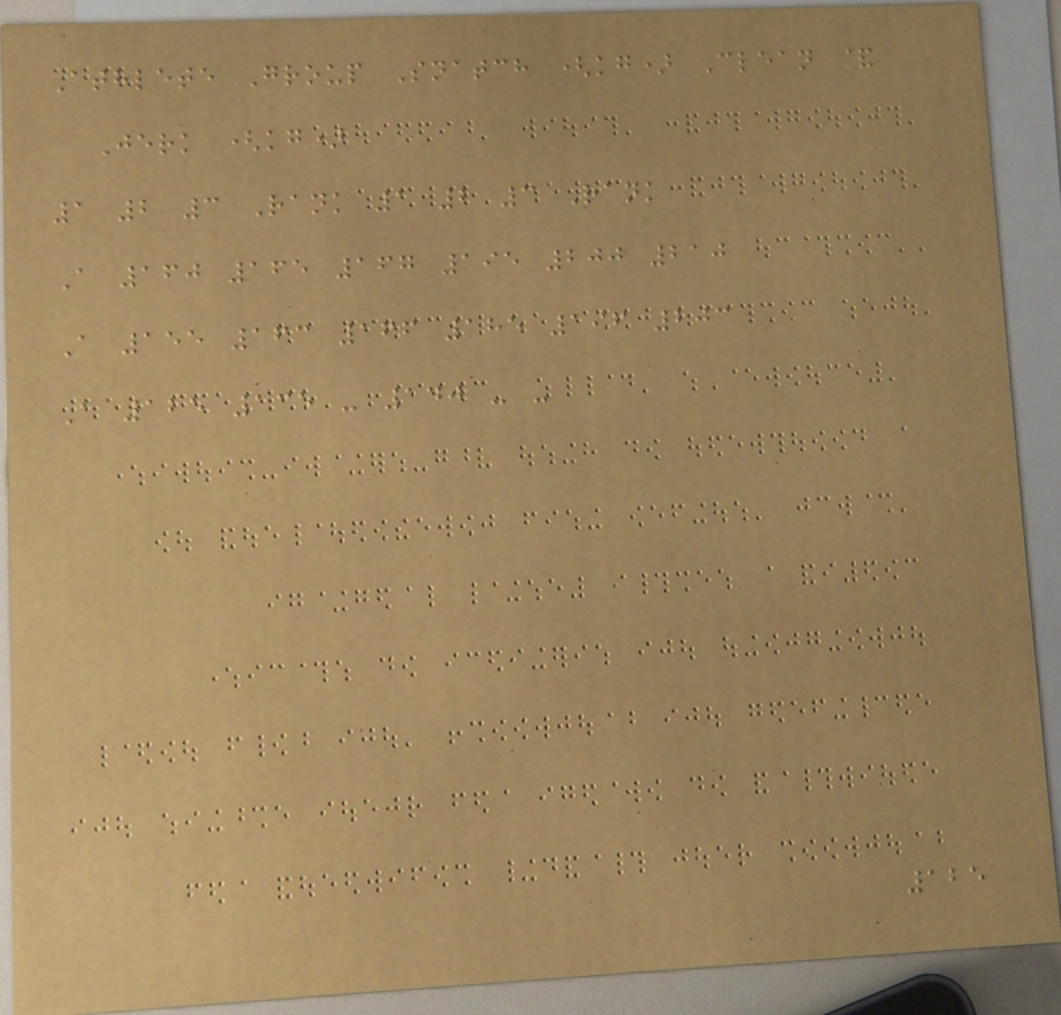Athlete Group Snatch (kg) Clean &
Jerk (kg)
1 2 3 Rank 1 2 3 Rank
A 160 165 167 195 200 210
A 155 163 166 185 196 203
A 125 135 - 140 - -
125
